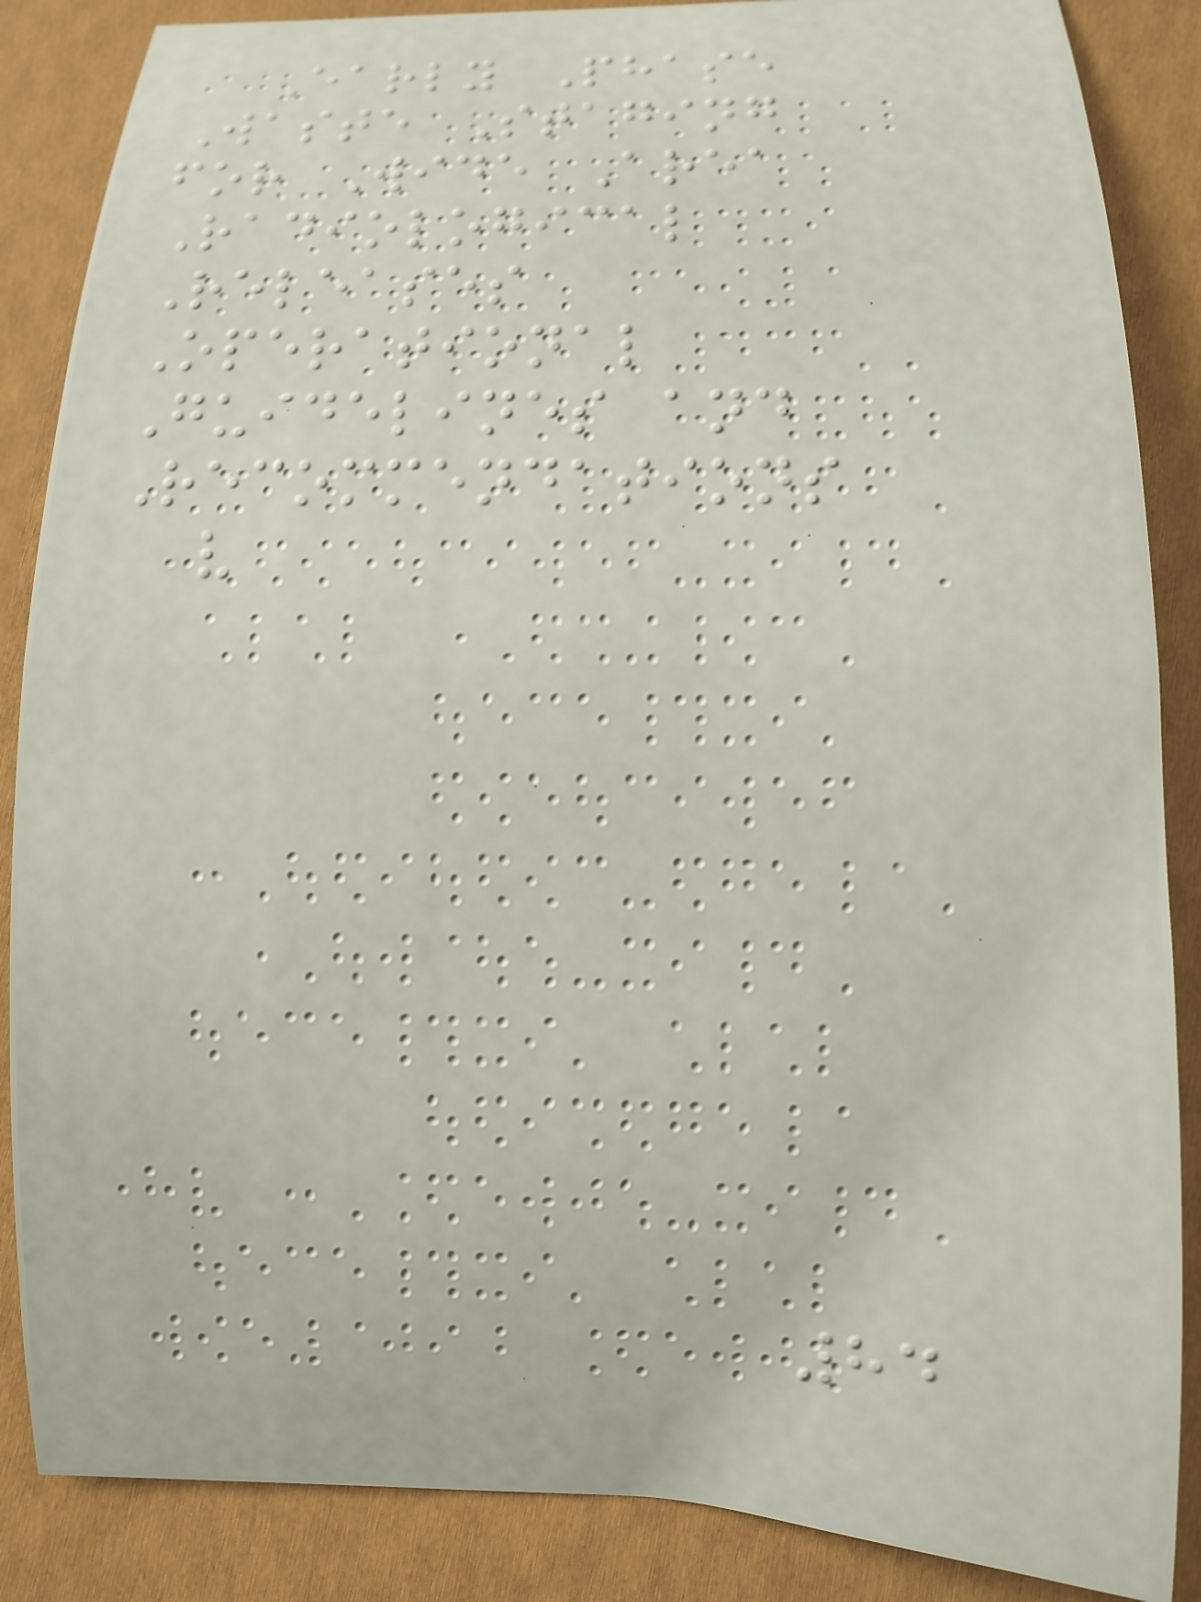Early Phase
Waste Staging
for Wide Area
Radiological
Releases
Operational
Guidelines and
Recommendations
v
84
